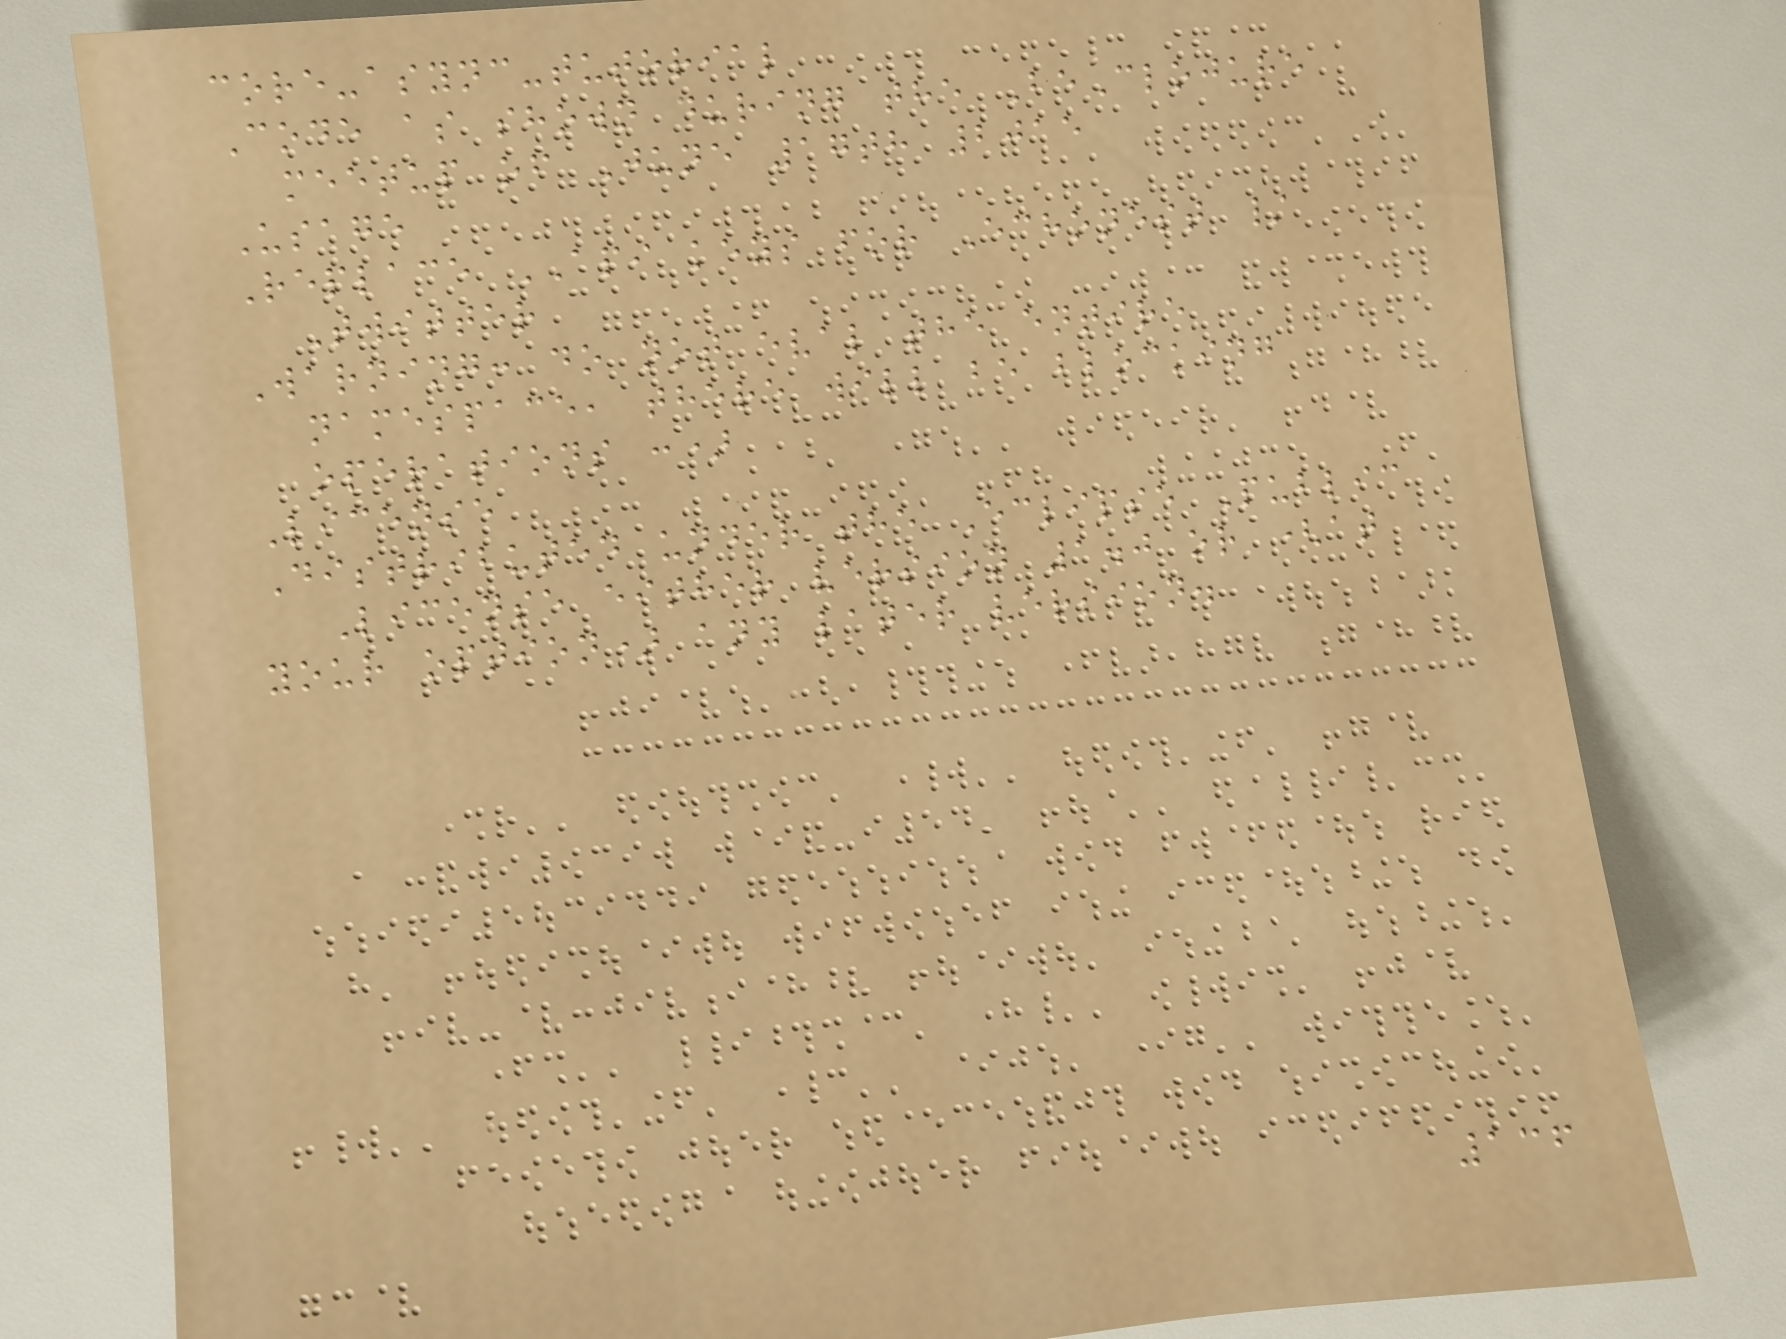core-async-tutorial
Code as shown during the BeClojure
meetup of June 17th 2015
Usage
Replace API keys for Echonest /
Twitter
Warning: do not eval the entire
namespace, there will be blocking
operations :)
License
Distributed under the Eclipse Public
License either version 1.0 or (at
your option) any later version.
136
